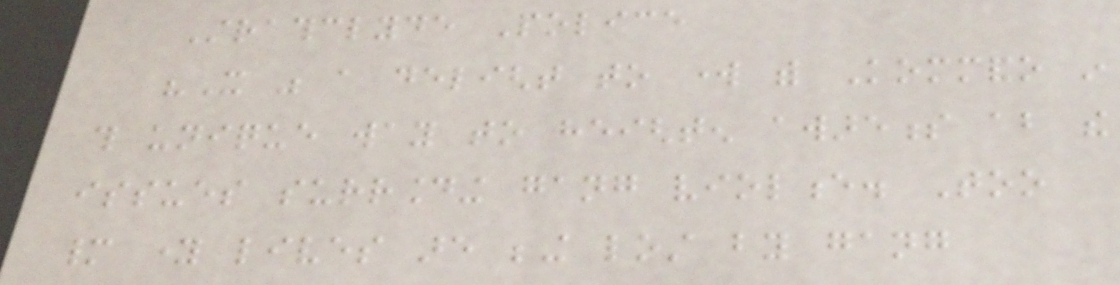Strathclyde Police
"It was a delight to work with Kommando in
this unique way to heighten awareness about the
issues surrounding gang violence. Too
many young lives are being lost by gang
